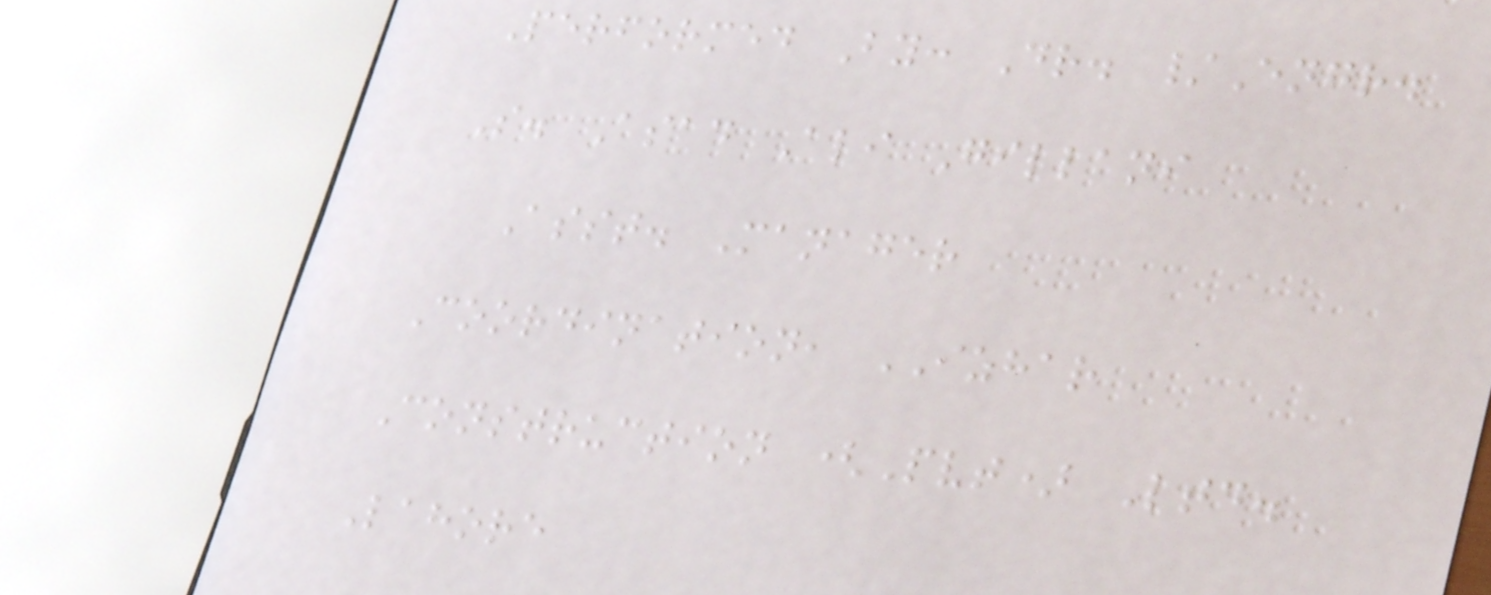Performed By: Dr. /Engr.
S. Asad Ali Gillani
Asst. Manager
Coordination, IZHAR
Construction (Pvt) Ltd.
Lahore
